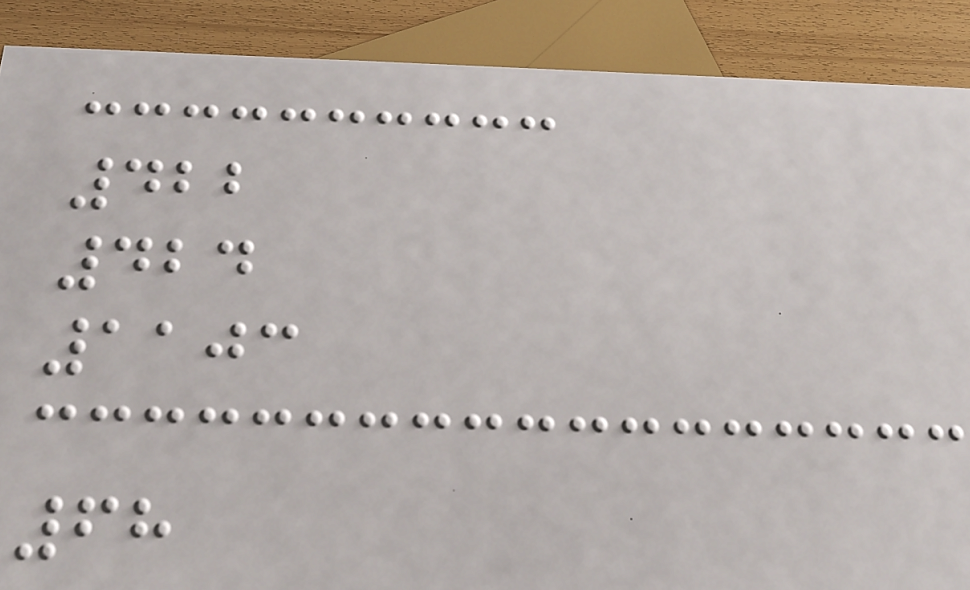422
424
1103
68
